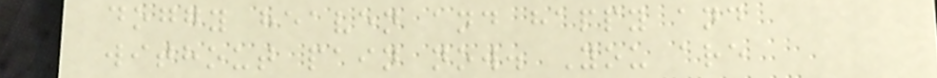doggy heaven and happy and
without pain now. You are
